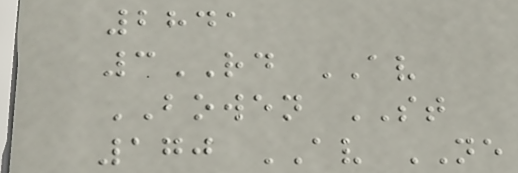2841
3RD AV
BOWEN ST
170 AV NE
